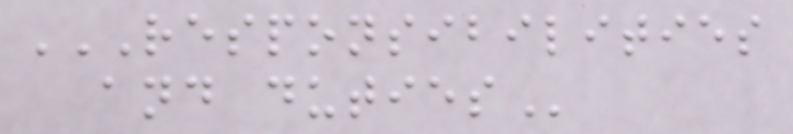RESPONSIBILITIES
AND DUTIES
